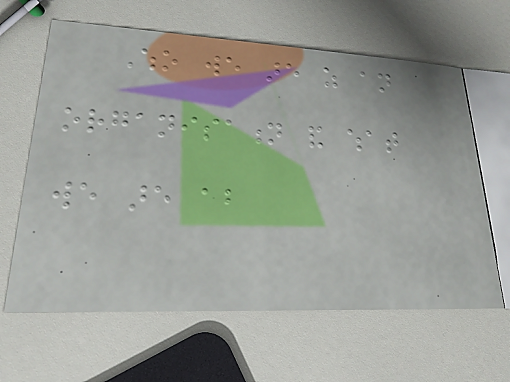Who we are as an
organisation and what
we are about
